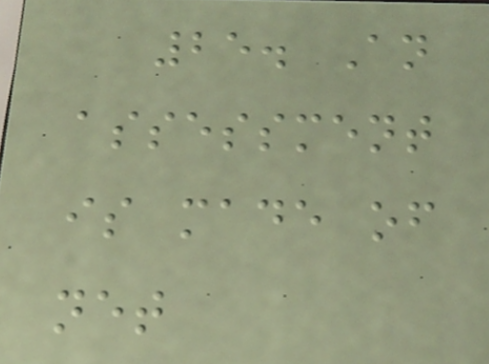25. An
assessment
is made of
net
